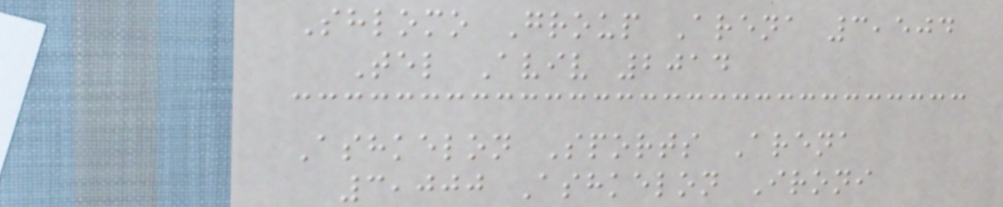Shlomo Group Arena 3,504
Tel Aviv 2014
Ashkelon Sports Arena
3,000 Ashkelon Ironi
